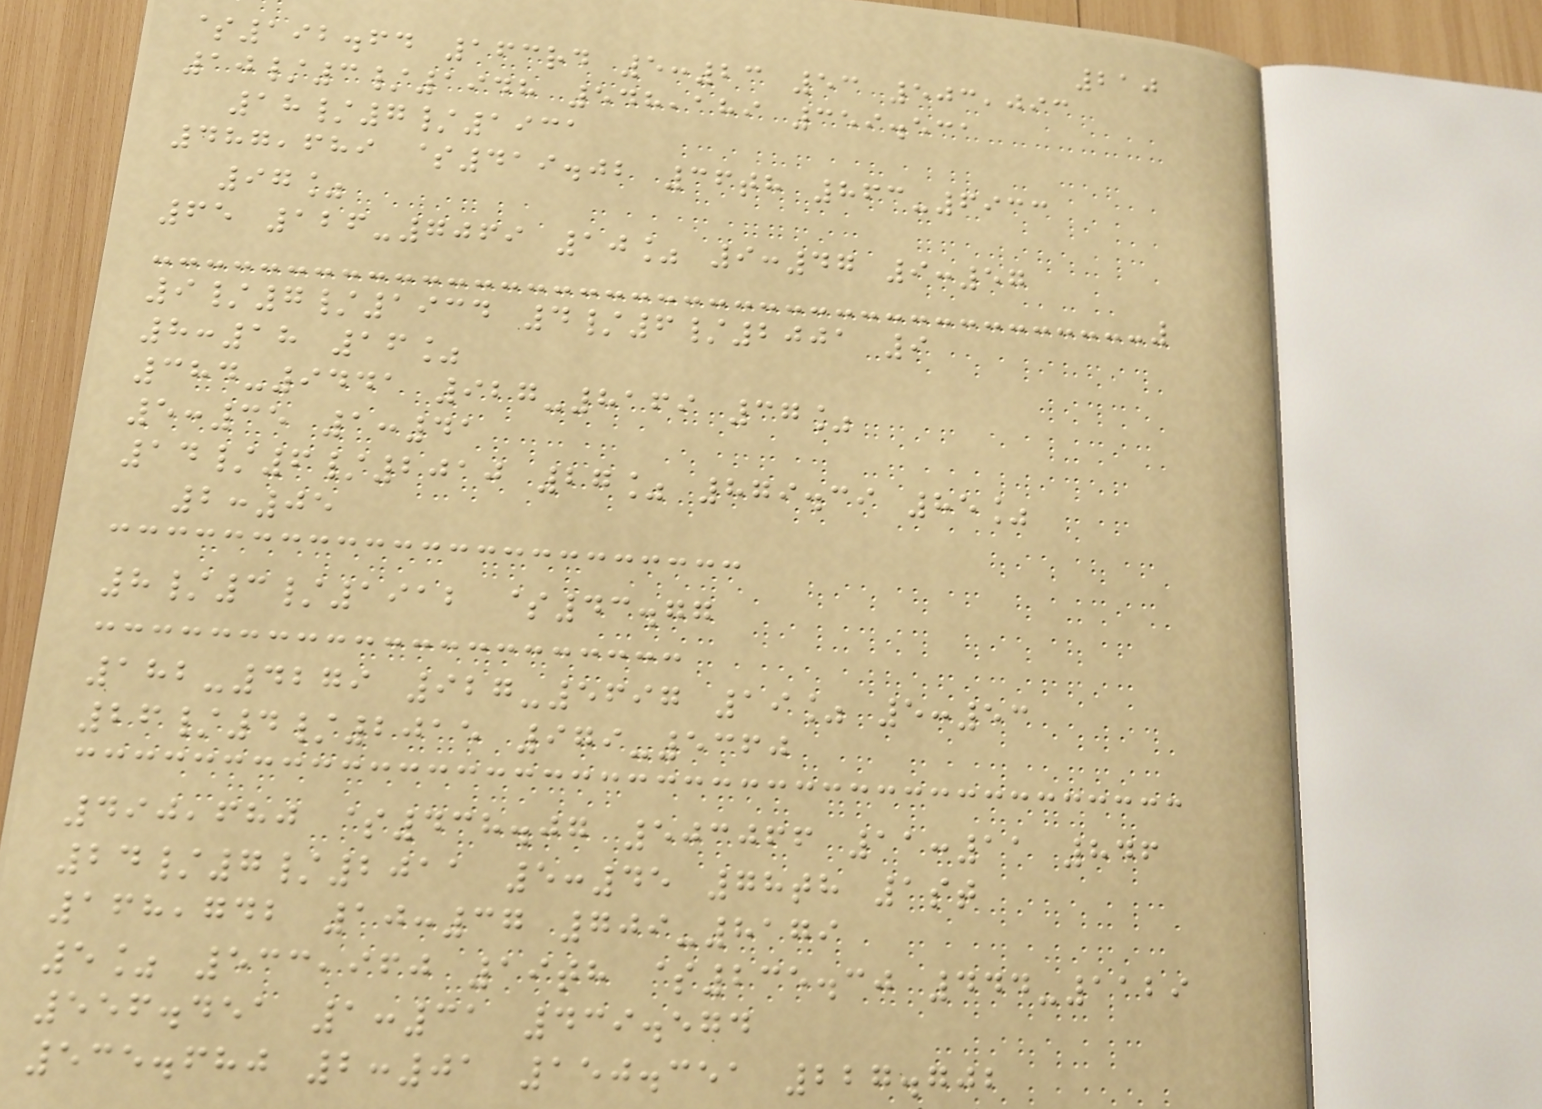210
$192.64 163rd 5:23 53 503,093
10/3/1948 548,189 359.531
18/7/1931
487,689 $419.02 36th 863-6933
97%
65 126-7069 10% 9:47 9:57
9/7/1934 4/6/2001 9
8:18 16%
384-9441 927-8169 37%
5:35 1:41
14/6/2010 27% 879.39 85%
2:05
8/3/1912 $43.77
182-4279 927-5697 19% 5:53
26/4/2015 979-5360
490,680 $438.07 503066 11:11 846
24/7/2011 5:45 78th 1st
168,742 10:37 709-8179
5% 533,960 19th $235.30 444-1129
556.451 1:31 439.574
535.680 2:01 150.351 227.702
